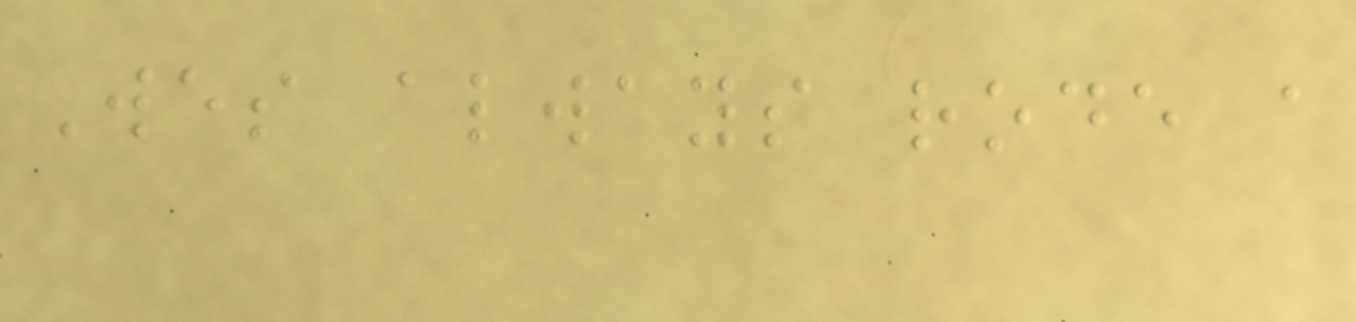Wes always rode a
